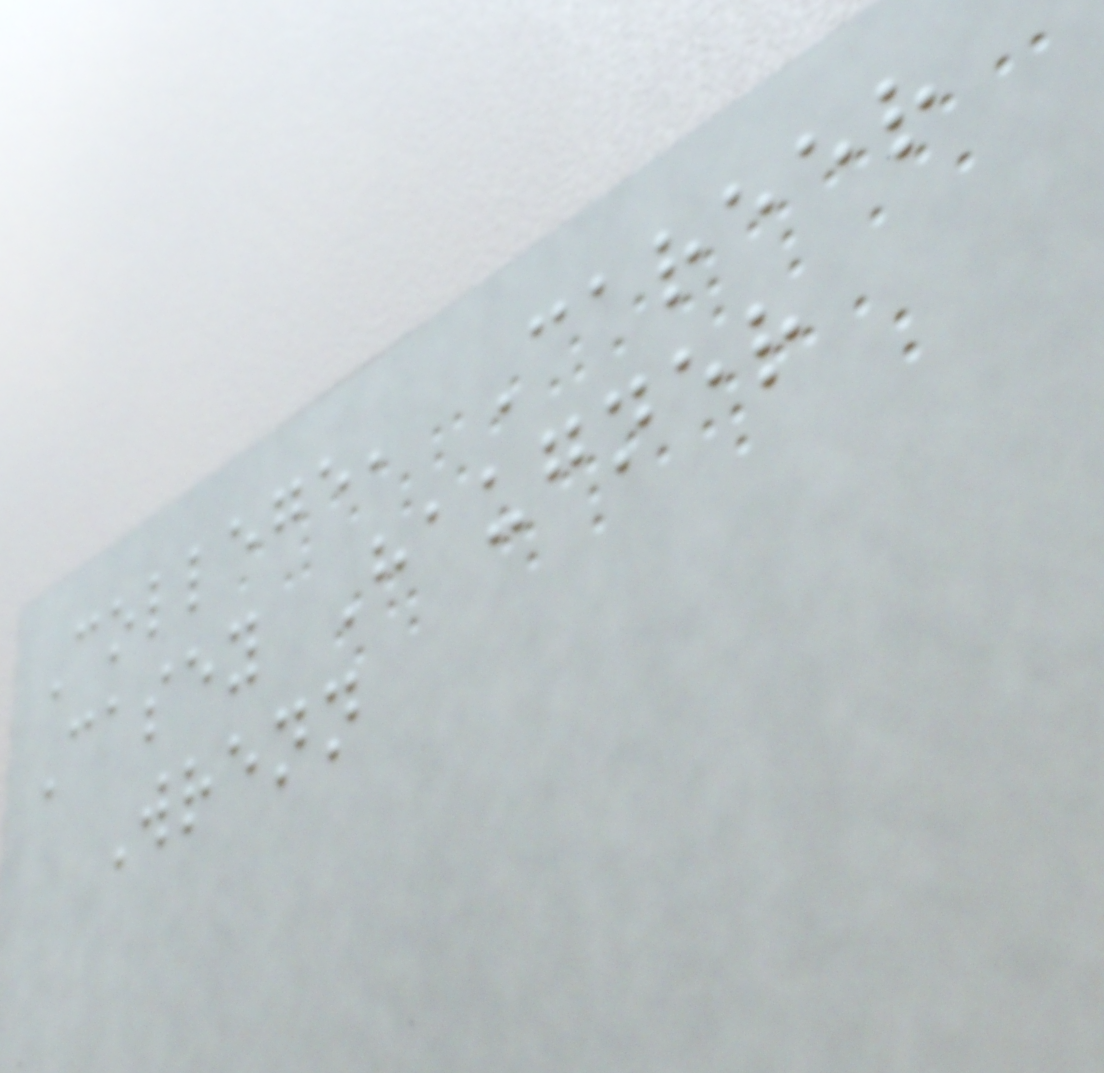College, Career
Casey Haugner
Wrenn
